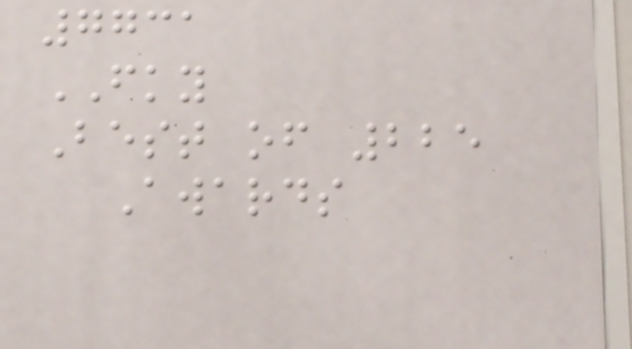7731
FKY
Best of 225
Awards
